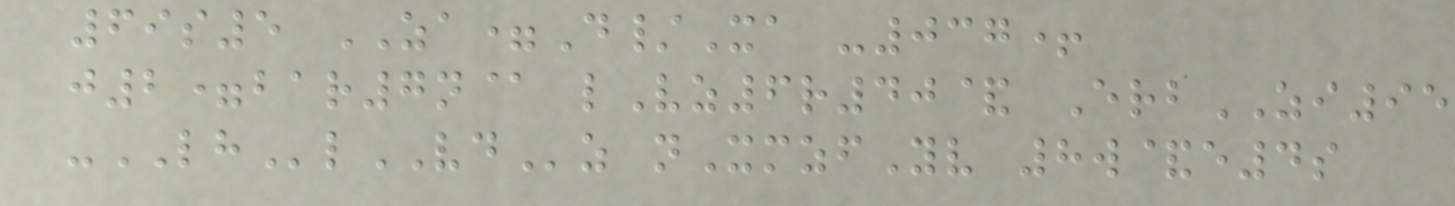69s5 ZA=D/Xa -037+
j2=bar7n@ lVz6r40& ErbZI95
-LHlVDz nXmzfYv 8w&e4s
